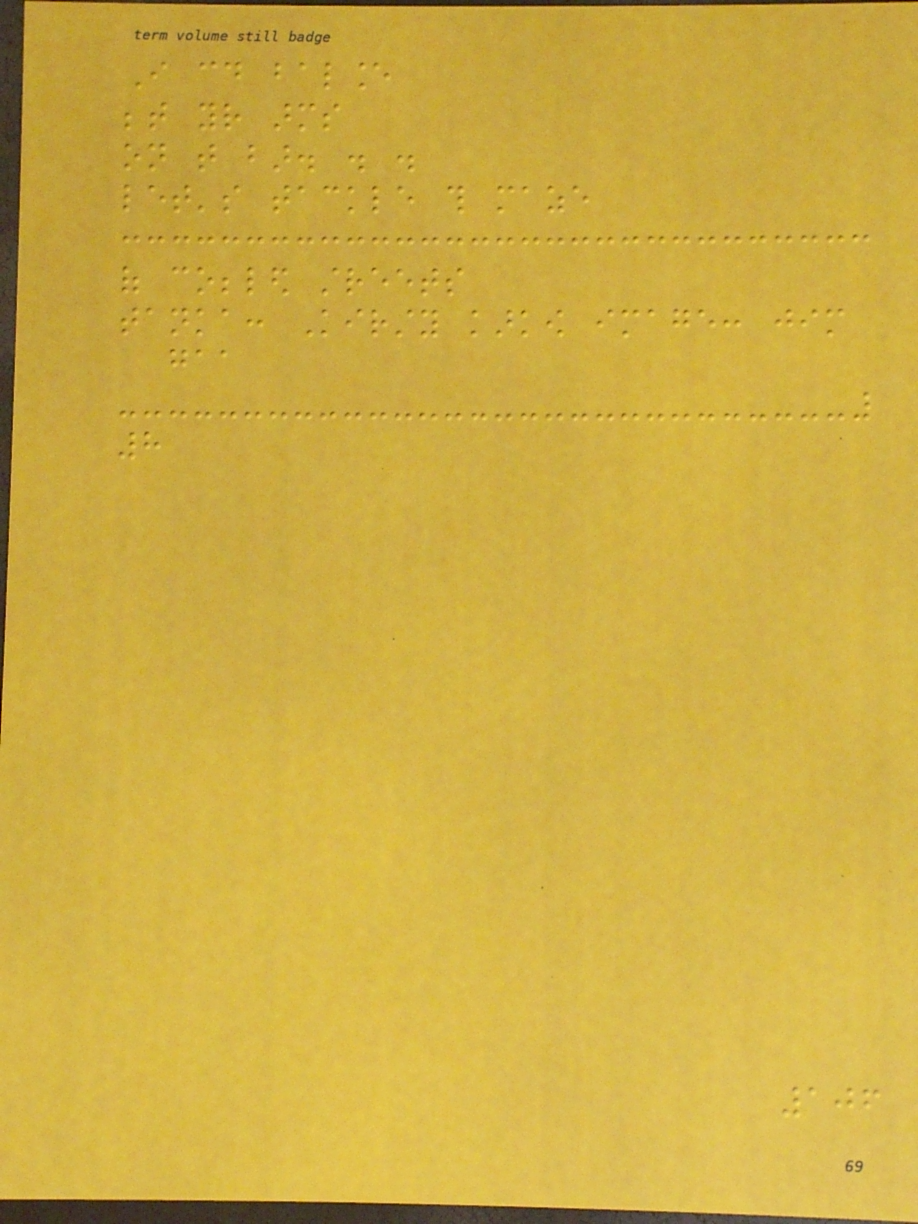I could balance
between your arms
on that bar. . .
let's tackle this maze
of cobbled streets
tanka: Kirsty karkow image: jim
gaa
8
106
